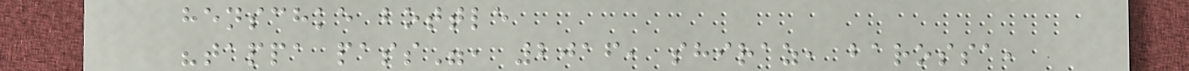henschke bottle
"tappa pass", 2016, shiraz, barossa,
